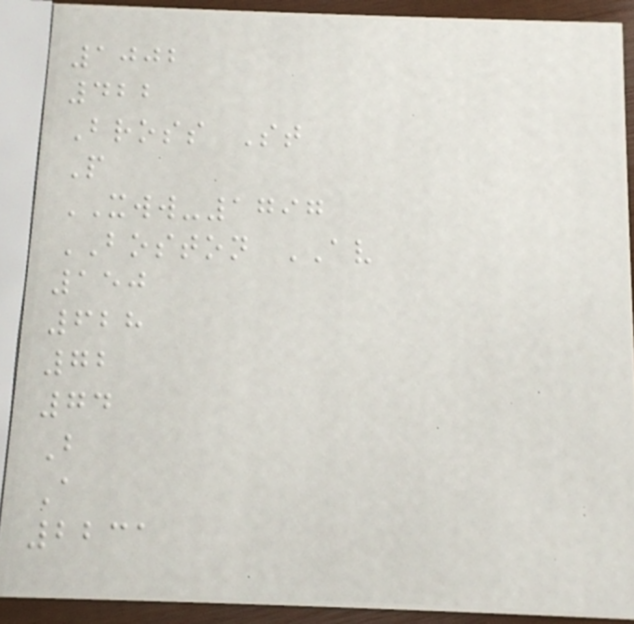1002
422
Bross St
P
XWW-1797
BOSTON AV
150
628
72
74
B
A
2231
